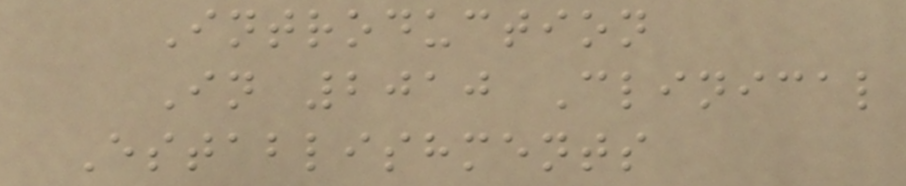Introduction
In 2010 Clinical
Establishments
